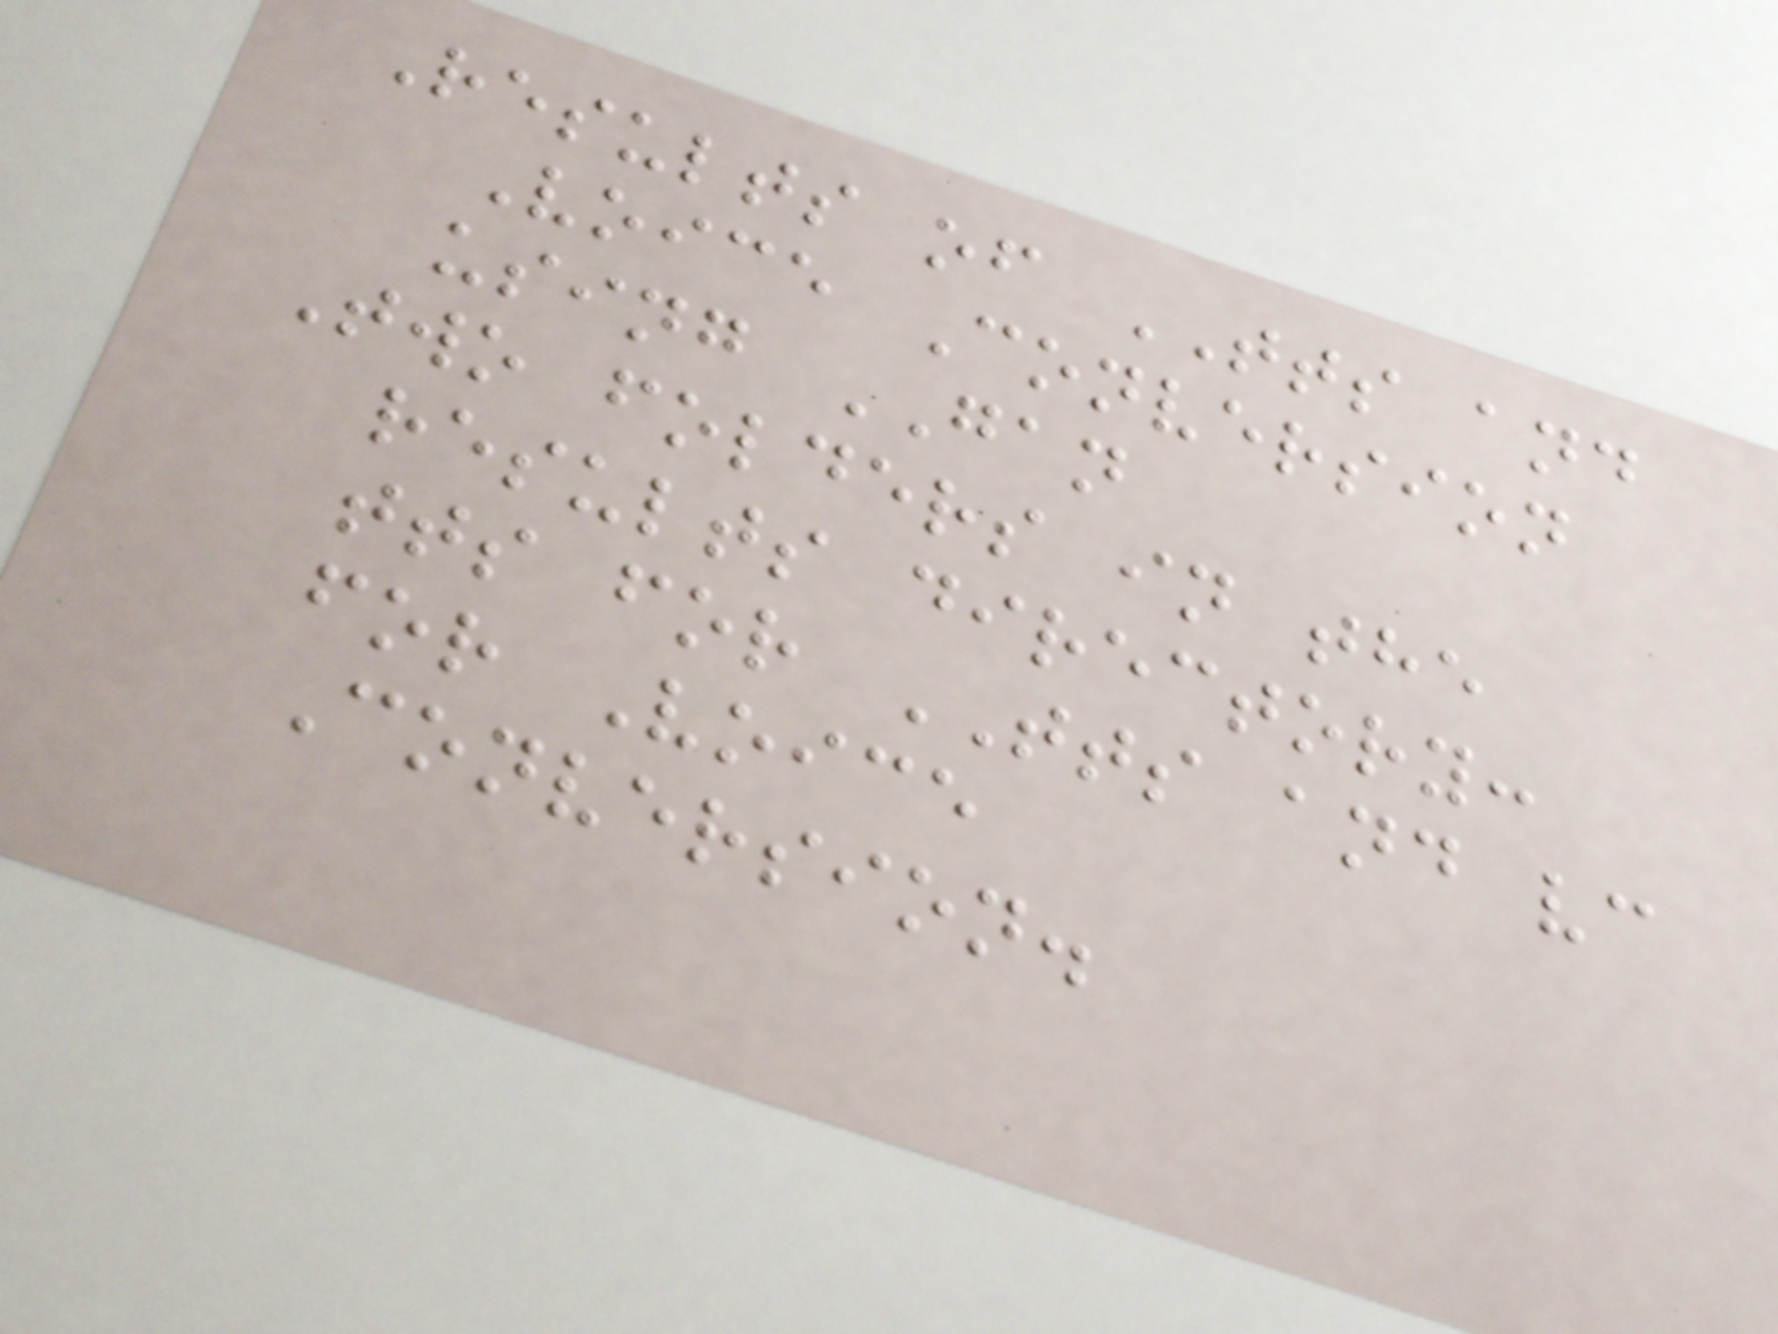Results of TTS and
Voice Conversion
using GAN
Two folders in the
results directory:
tts for TTS and vc
for Voice
Conversion.
